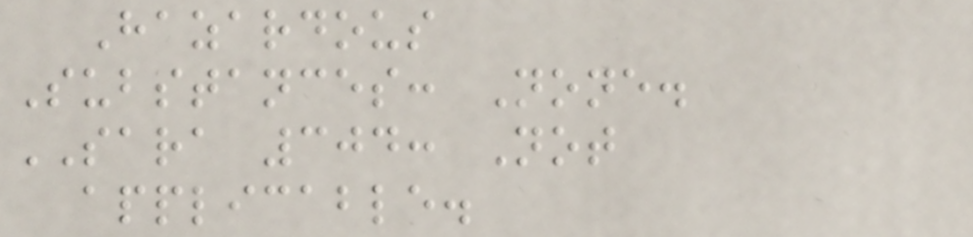Hazardous
Substances: None.
SARA 304: Not
applicable.
